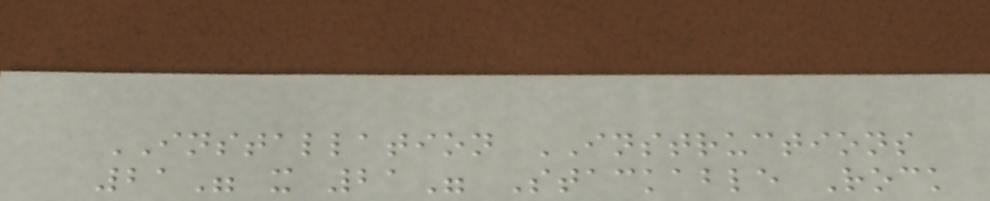INSTALLATION INSTRUCTIONS
21" x 21" Stackable Rock
